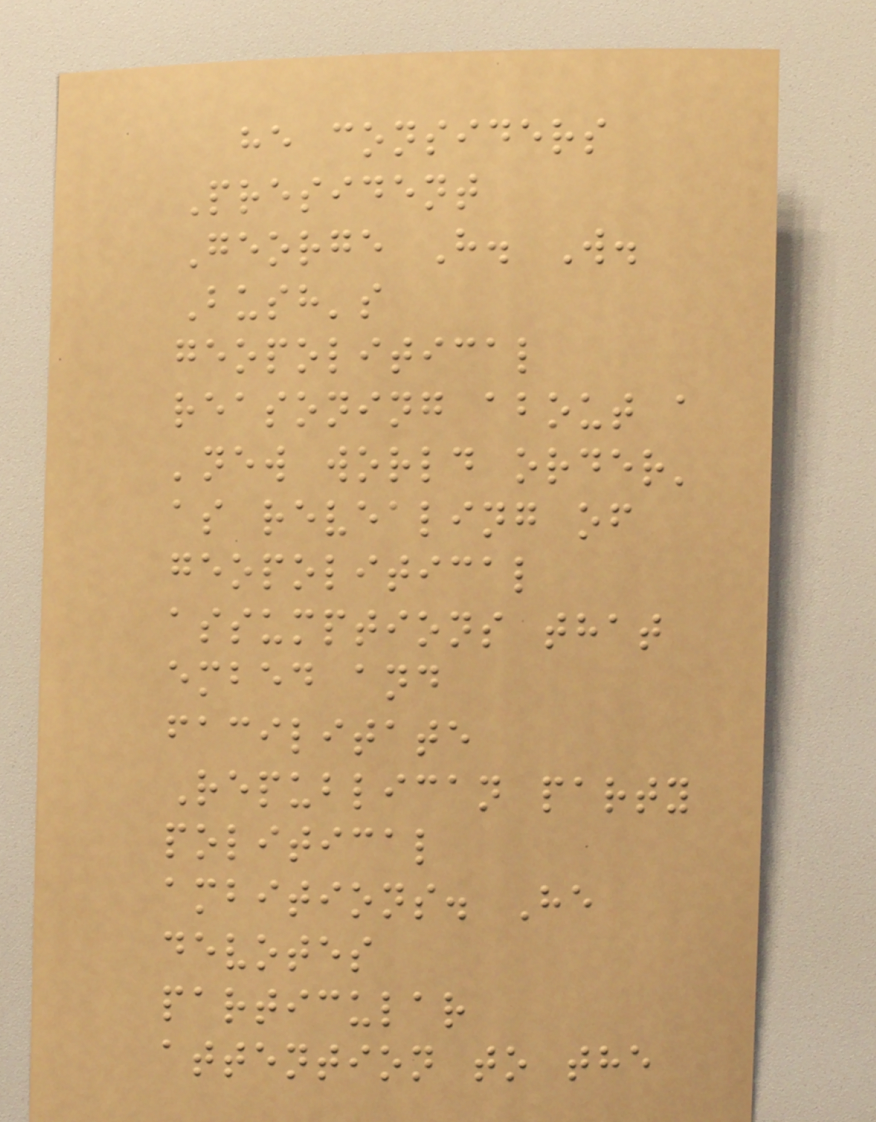he considers
President
George H. W.
Bush's
geopolitical
reasoning about a
'new world order'
as revealing of
geopolitical
assumptions that
embed and
facilitate
Republican party
political
ambitions. He
devotes
particular
attention to the
